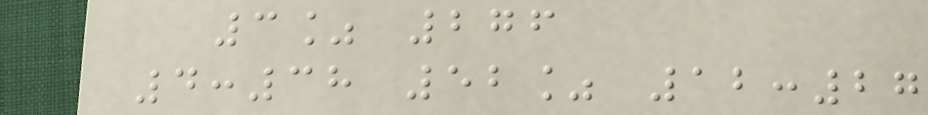3% 276
4:38 52% 12:27
